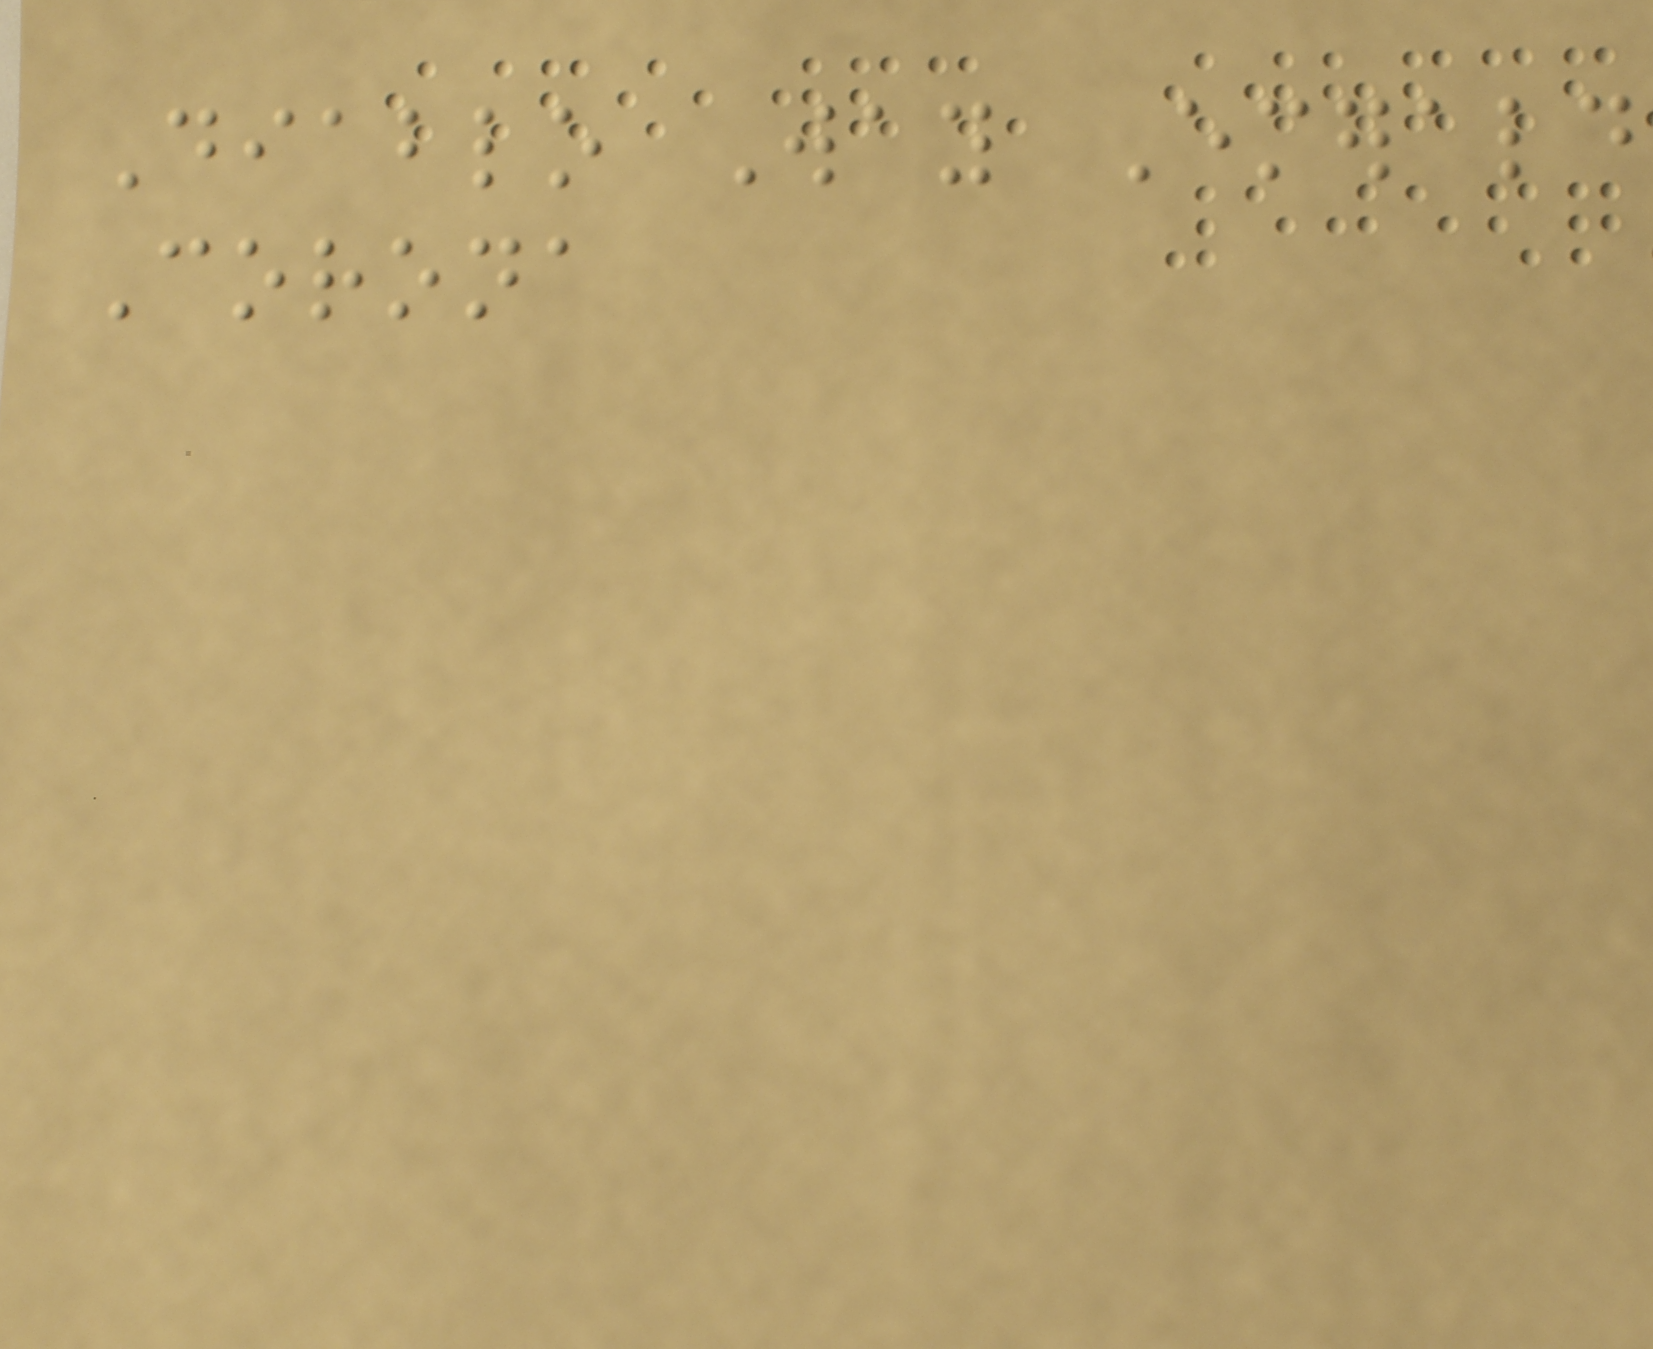Diablo Way Emerald
Corona
